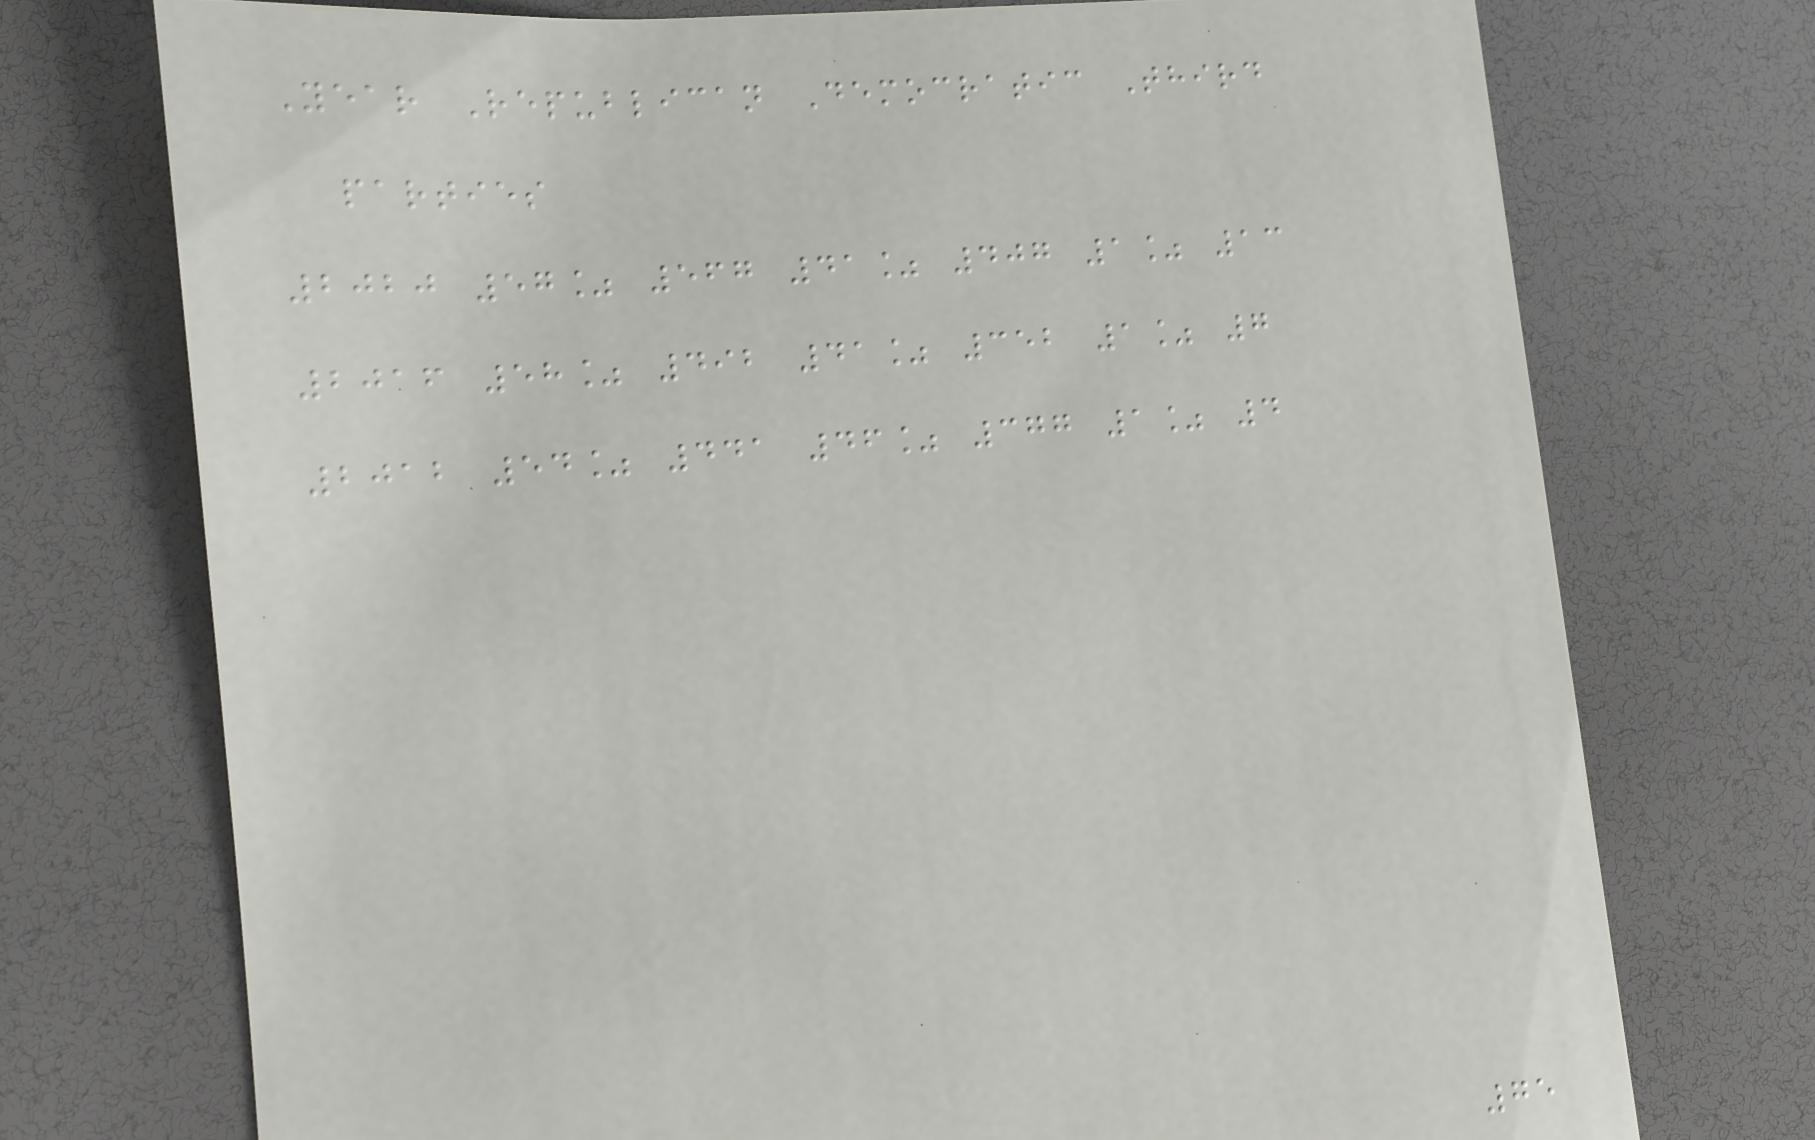Year Republican Democratic Third
parties
2020 57% 567 41% 407 1% 13
2016 58% 492 41% 352 1% 7
2012 54% 441 46% 377 1% 4
75
